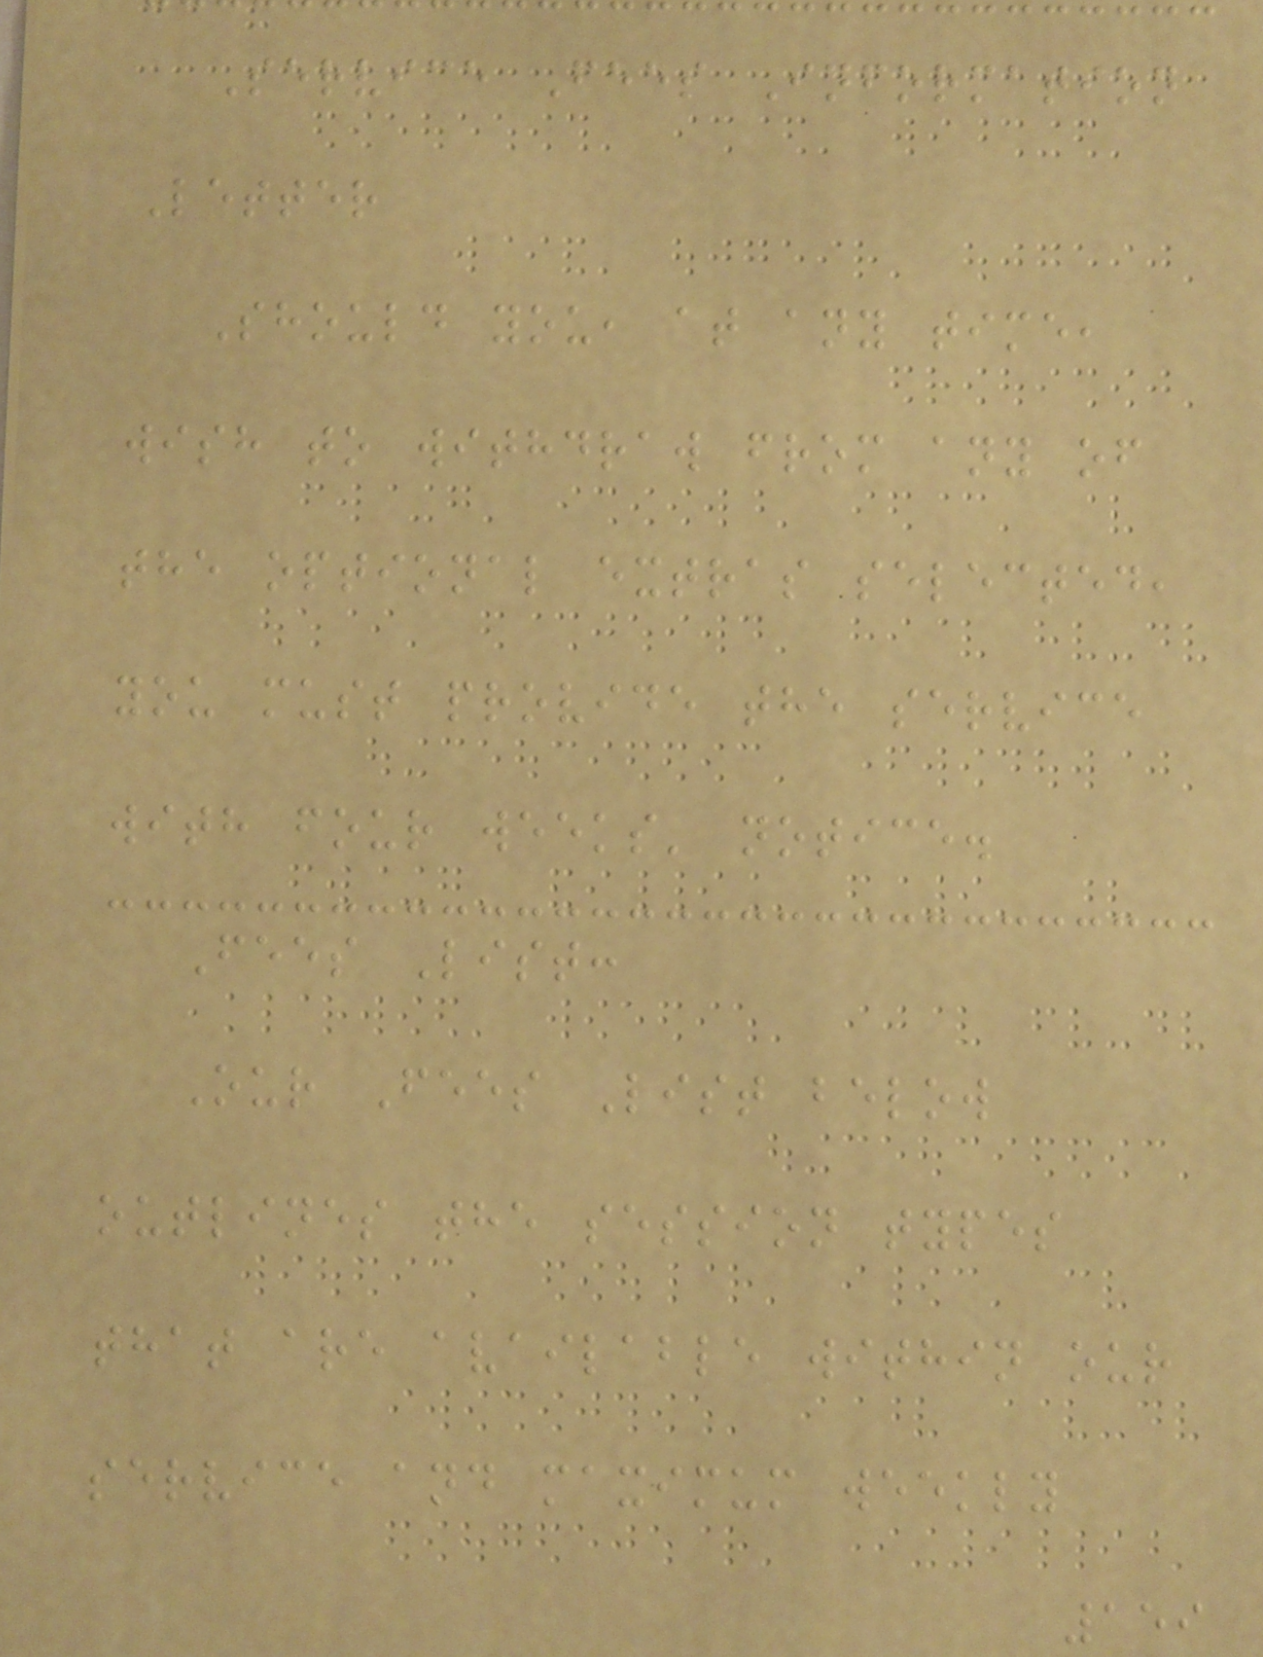Service Fees Information
Letter
Should you, at any time,
wish to withdraw from any of
the optional extras selected,
you must provide the service
with four weeks' notice.
Fees List:
Our Fees List below
outlines the session types
that are available within our
service and maximum weekly
159
